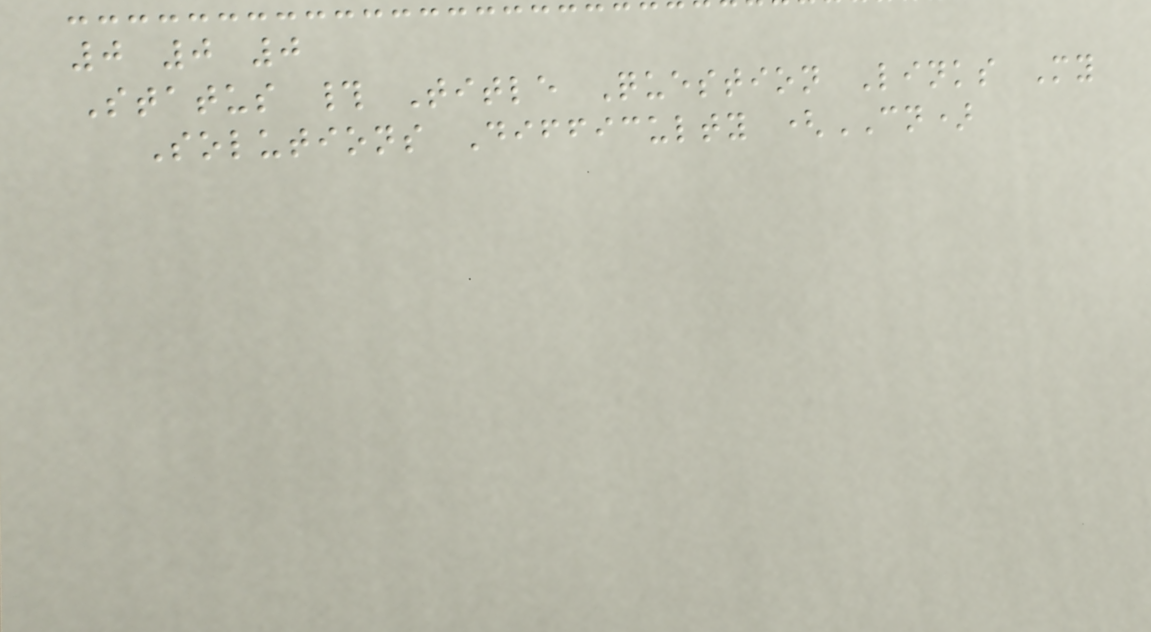0 0 0
Status # Title Question Links My
Solutions Difficulty (CN)
